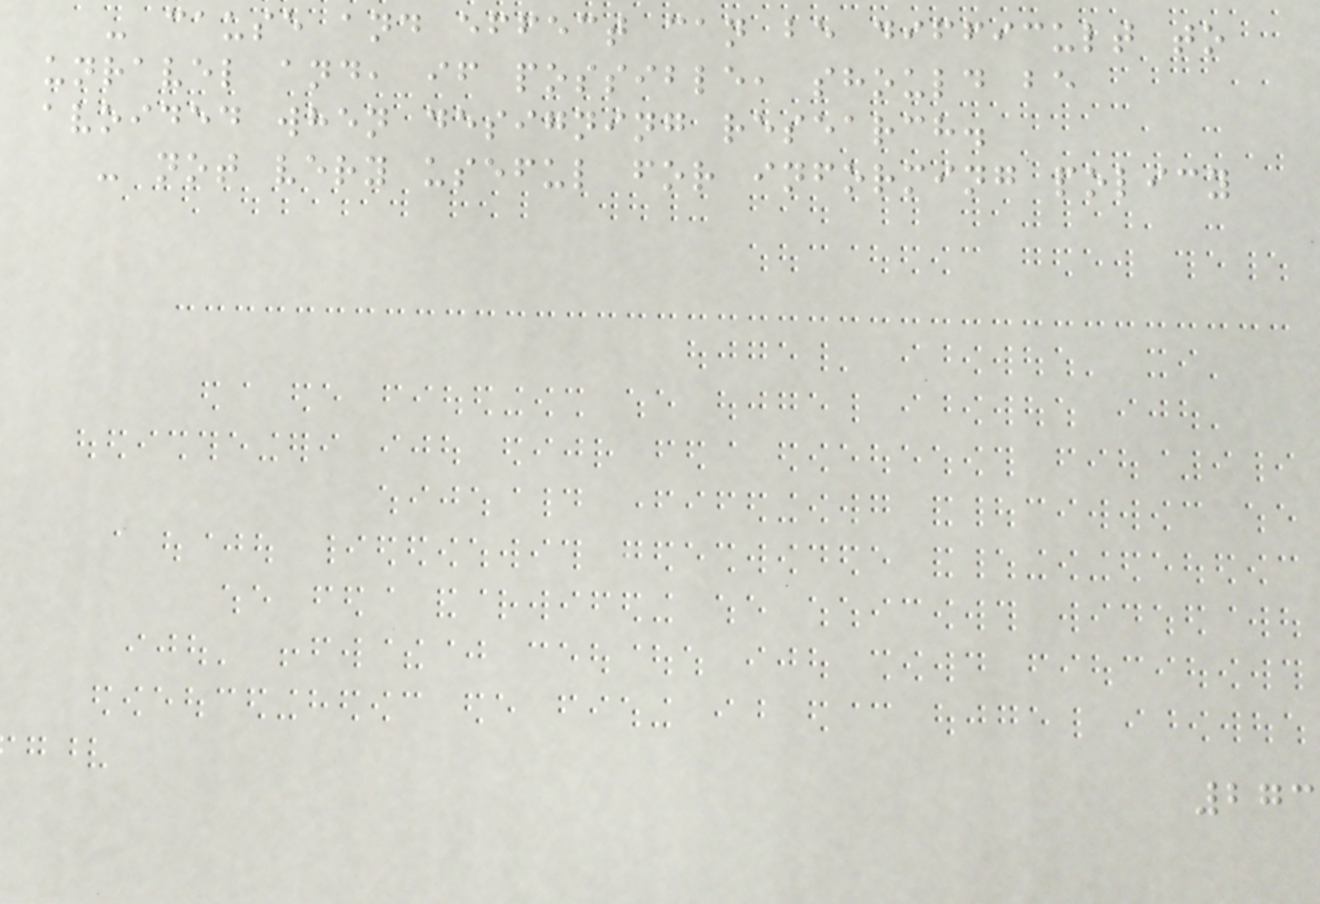- cause and effect can be difficult to
unravel and, if possible, should be
avoided when designing research.
- not very useful for informing policy
273
